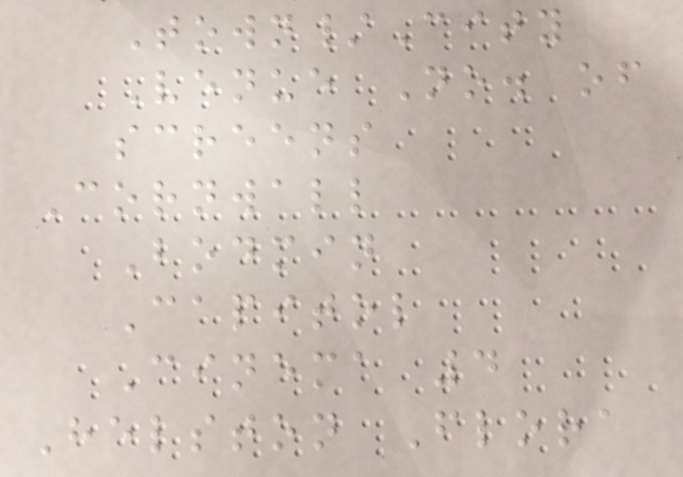Town/City
Venue No. of
screens
Cornwall
Bodmin
Capitol
Cinema 4
Helston Flora
